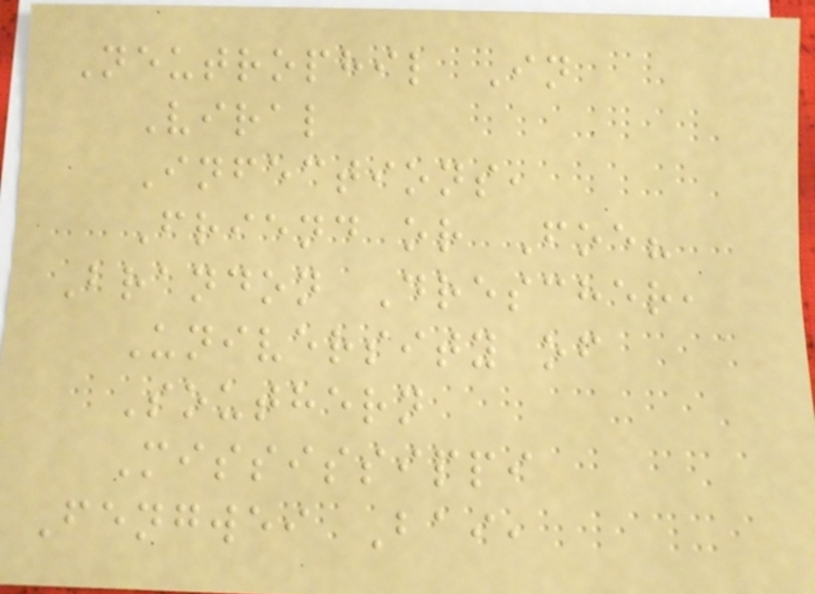Neutrophil In
Viral
Infections,
Friend or Foe?
Brandon Drescher,
University of
Southern
Mississippi
Fengwei Bai,
